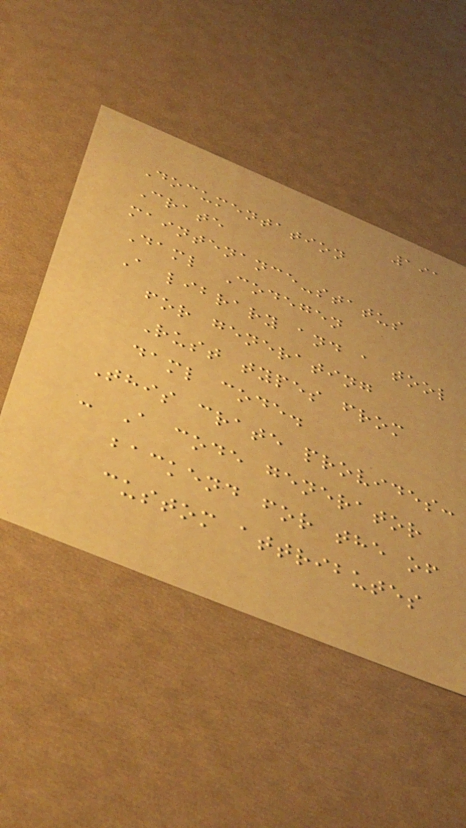191
Documentation
Crate
maintenance-status
Daml Codegen
A library and a tool
for generating
Rust types from
daml code.
This crate provides:
- A code generator
backend for the of
custom attributes
